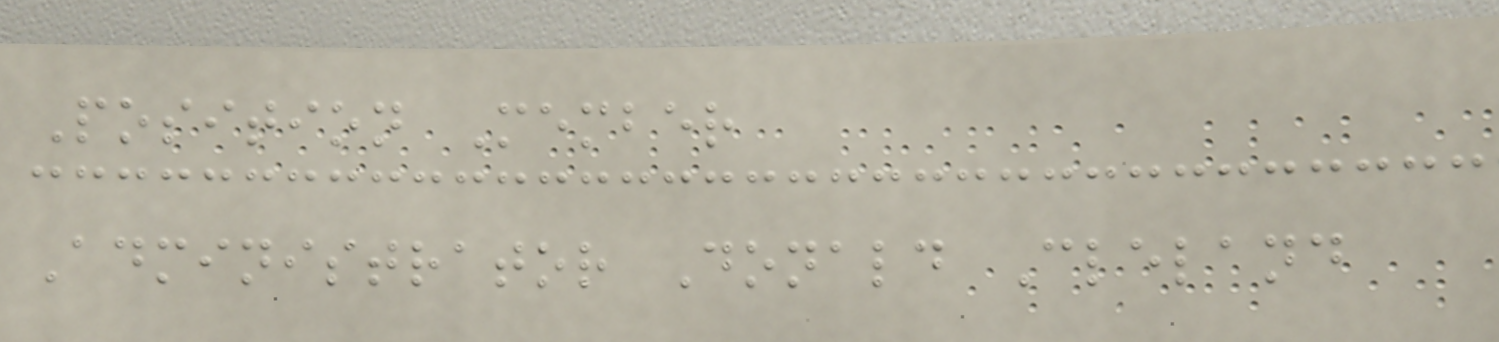Position Member
Administrator Donald Cleland
